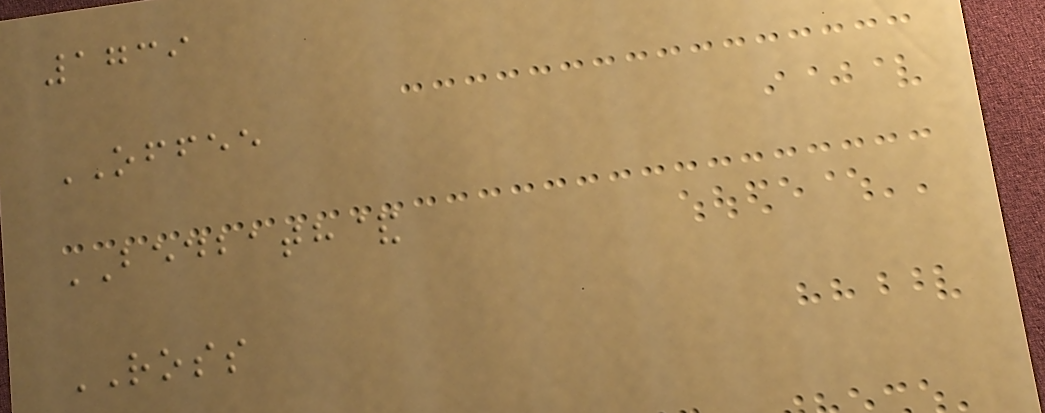1739
OFFEE
BEDBATH&
ROSS
